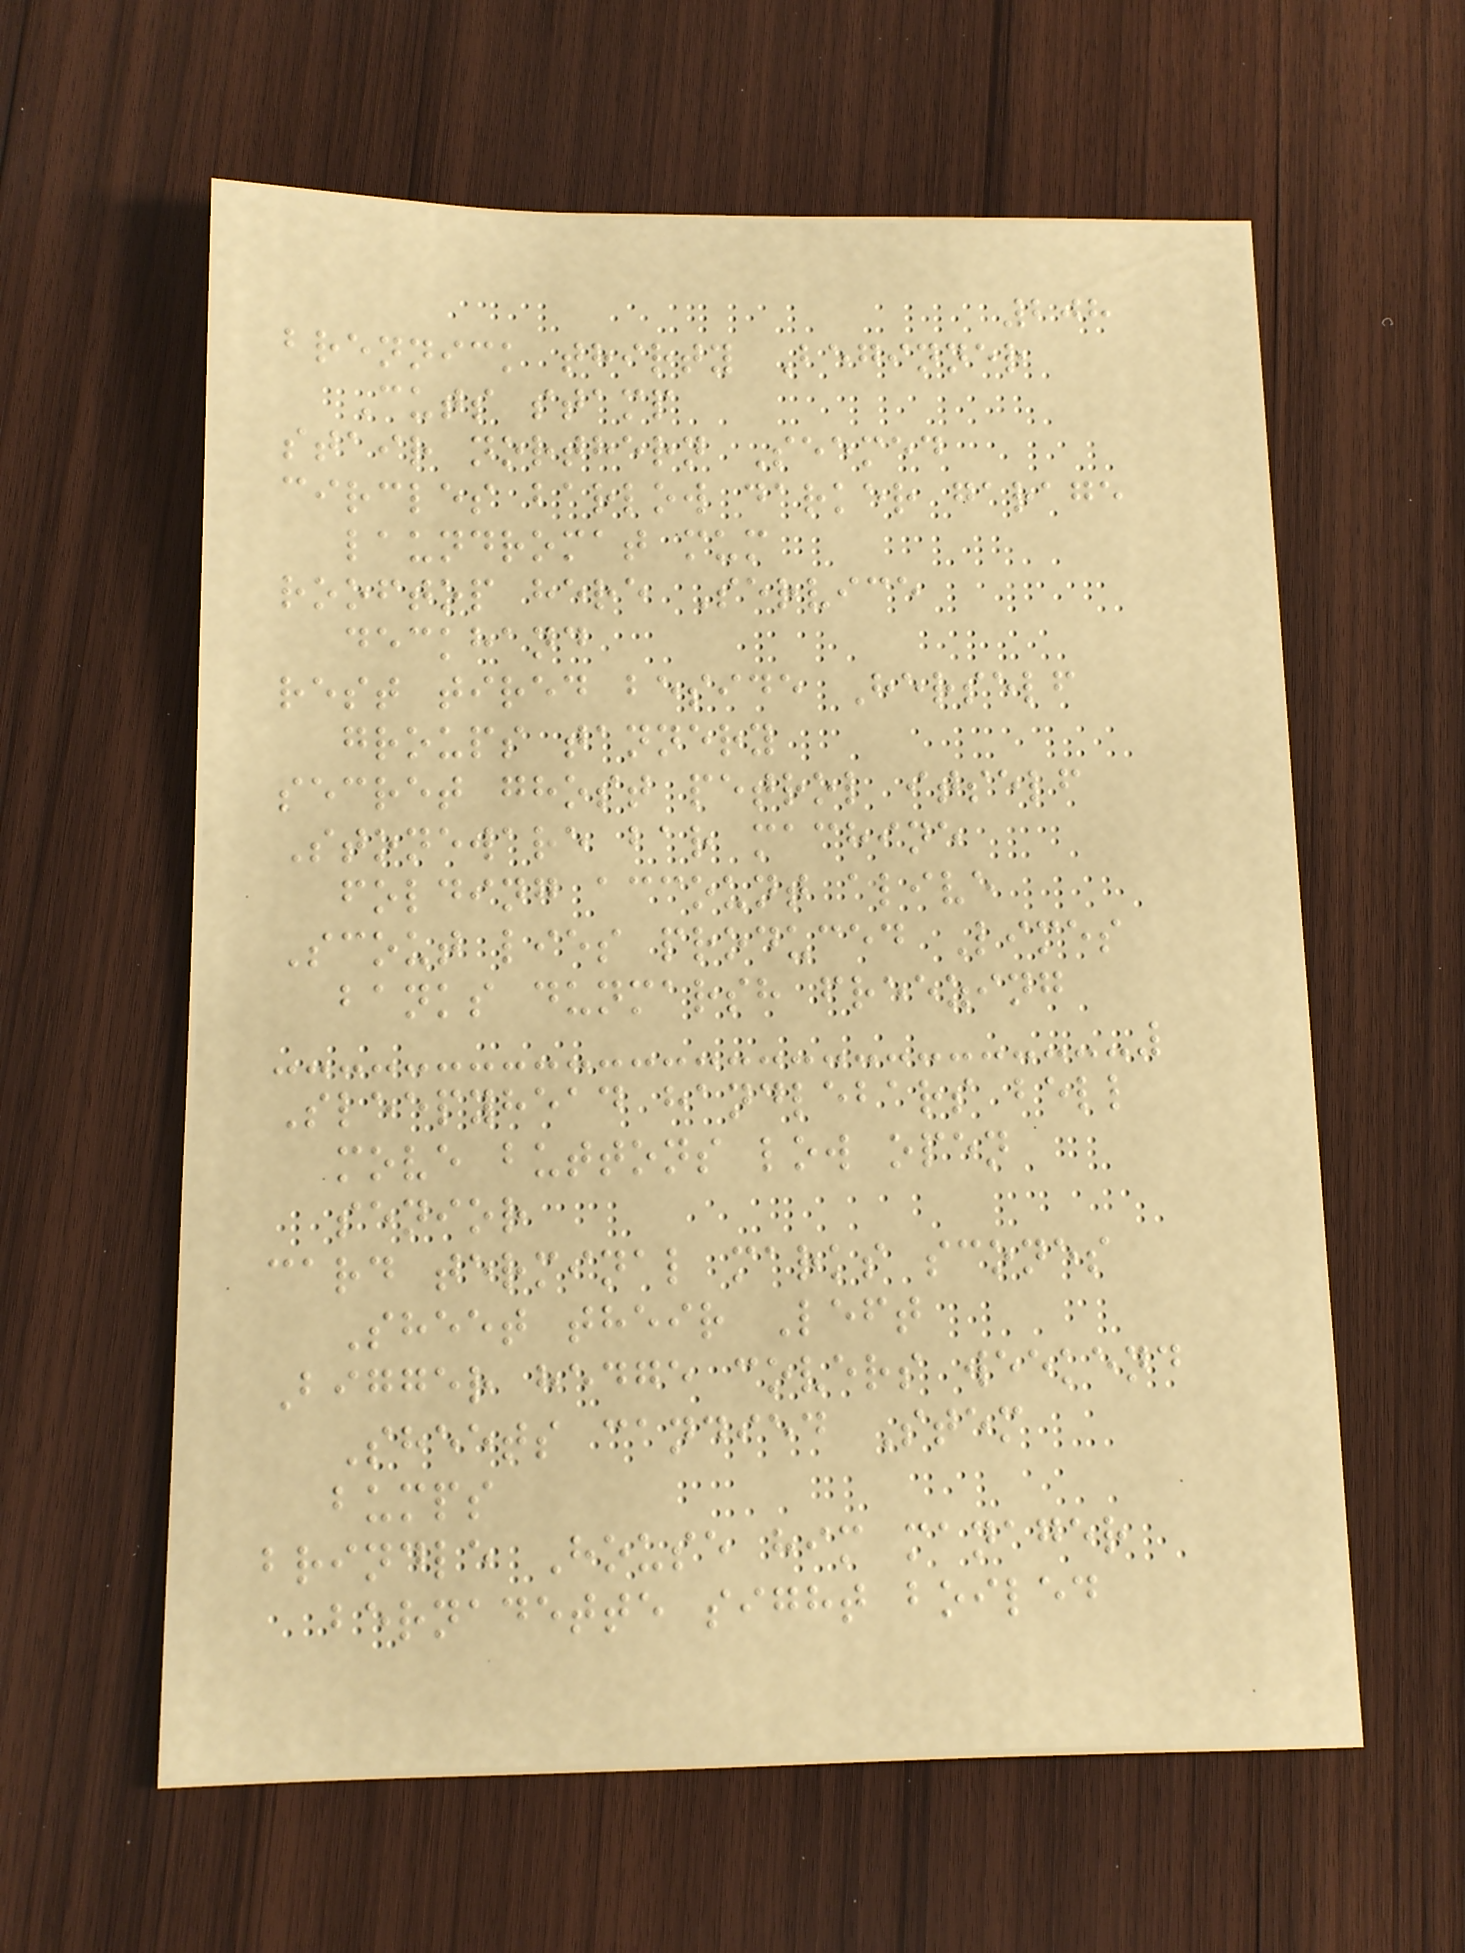208
brennick thirty Beginner
Cuts stamp
stair northern Seemed
circles barlow darker garage
laundromat mum
rooftop here Service
deckhand
rest tired beside Herself
groups tannery
secret ghost petrol itself
Stoneware bar machine
folding account alive
Scout lies produced Limes
banks dunmarsh freezing
Sleepyhead handlebars bell
move buttons low open
senior
card terminal marks scones
Sheet their Left
Bigger hedge covers weekend
Sheets candied Stem
bumps
brindle House him manager
bernadette sight boiled
